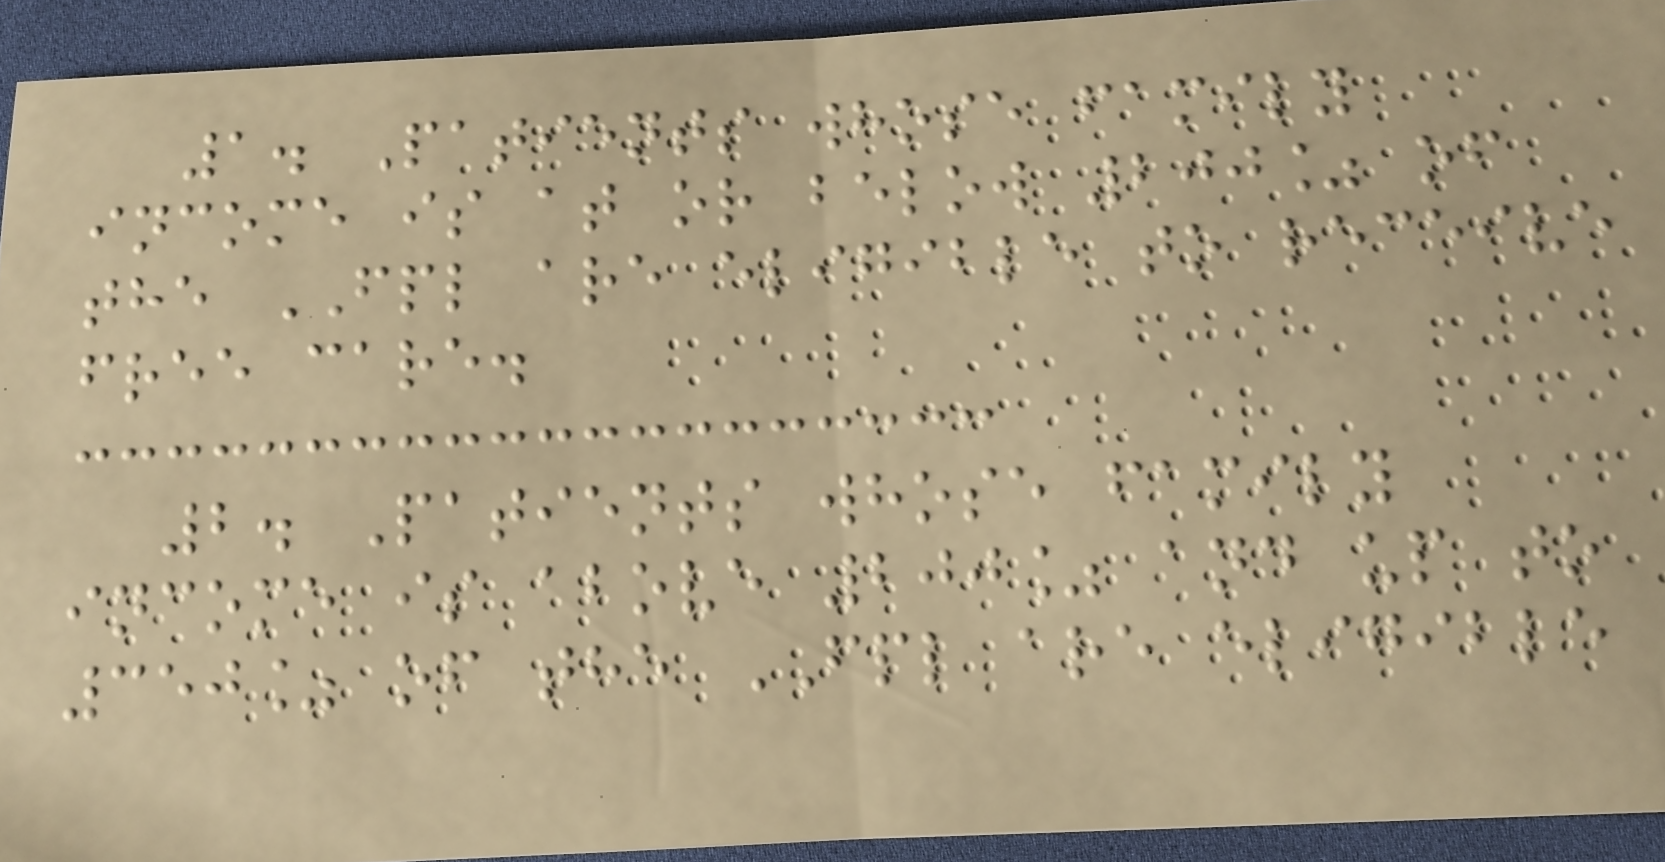1. Patients whose family
income is at or below 200% of
the FPL are eligible to receive
free care.
2. Patients whose family
income is above 200% and up to
350% of the FPL are eligible
